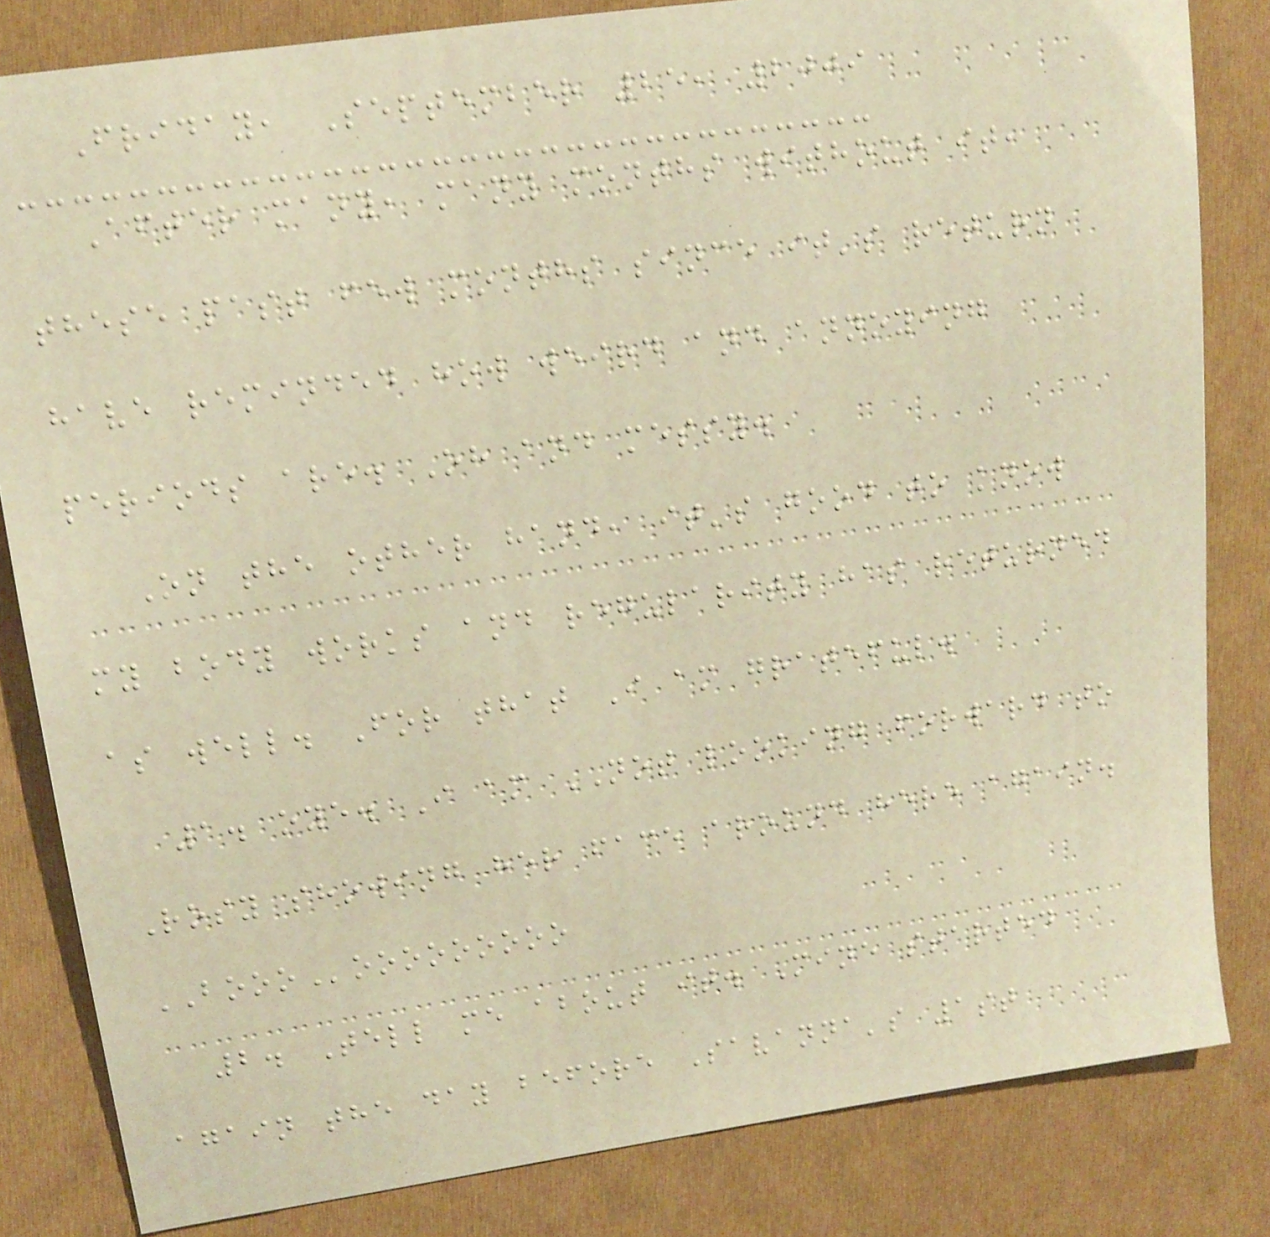Friday, September 25, 2009
After many, many months without it,
these past few months since it's return
have reminded how weird and annoying
periods are. Oh and messy.
On the other hand, it's good to know
my body works and regularity has returned
as well. For that I am grateful.
1. oye. I am NOT looking forward to
Rosy showing her face around here again.
BOOOooooooooo
2. Tell me about it. Mine started
again the day before Savanna's 1st
